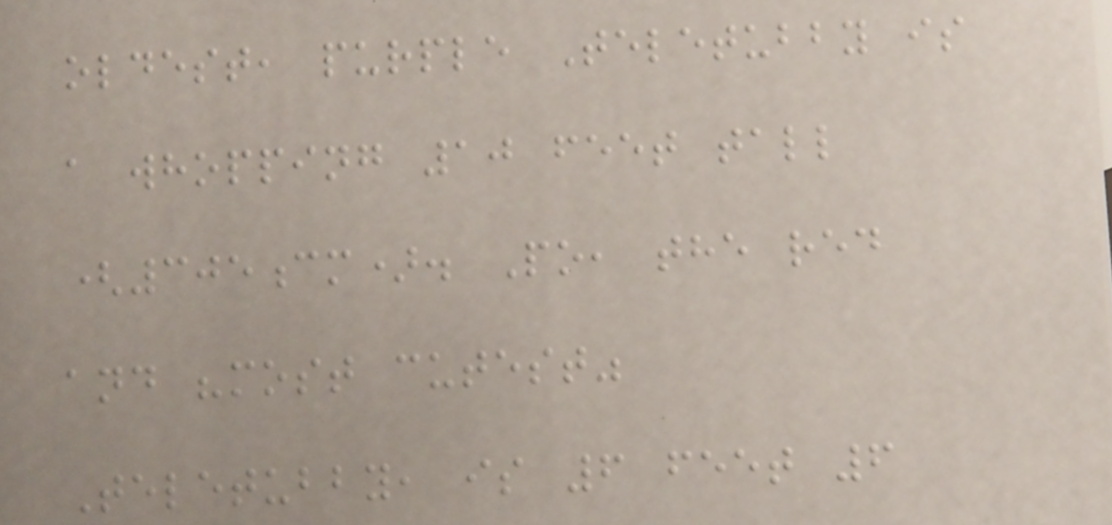oldest, purple Teletubby is
a whopping 10 feet tall
(305cm). Po, the red
and "most cutest"
Teletubby, is 6 feet 6
